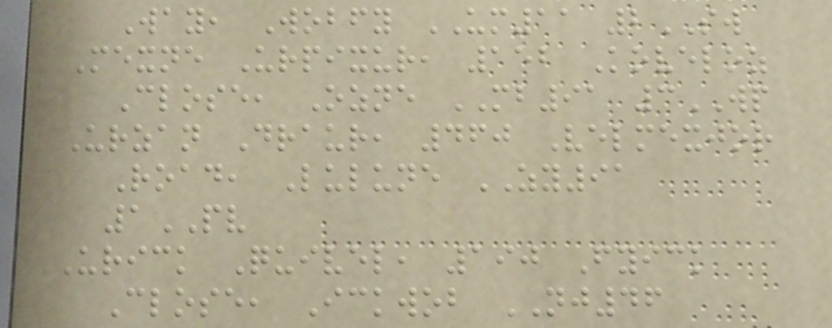Way, Wobfy UM11 2SW
Mexne Urpixur, 152 Koveloz
Close, Ozne MB91 3WP
Urzan Draur, 460 Velmexjor
Road, Lulune ZY91
1PV
Urick Quivel, 190 Fyick
Close, Ickwob NJ46
